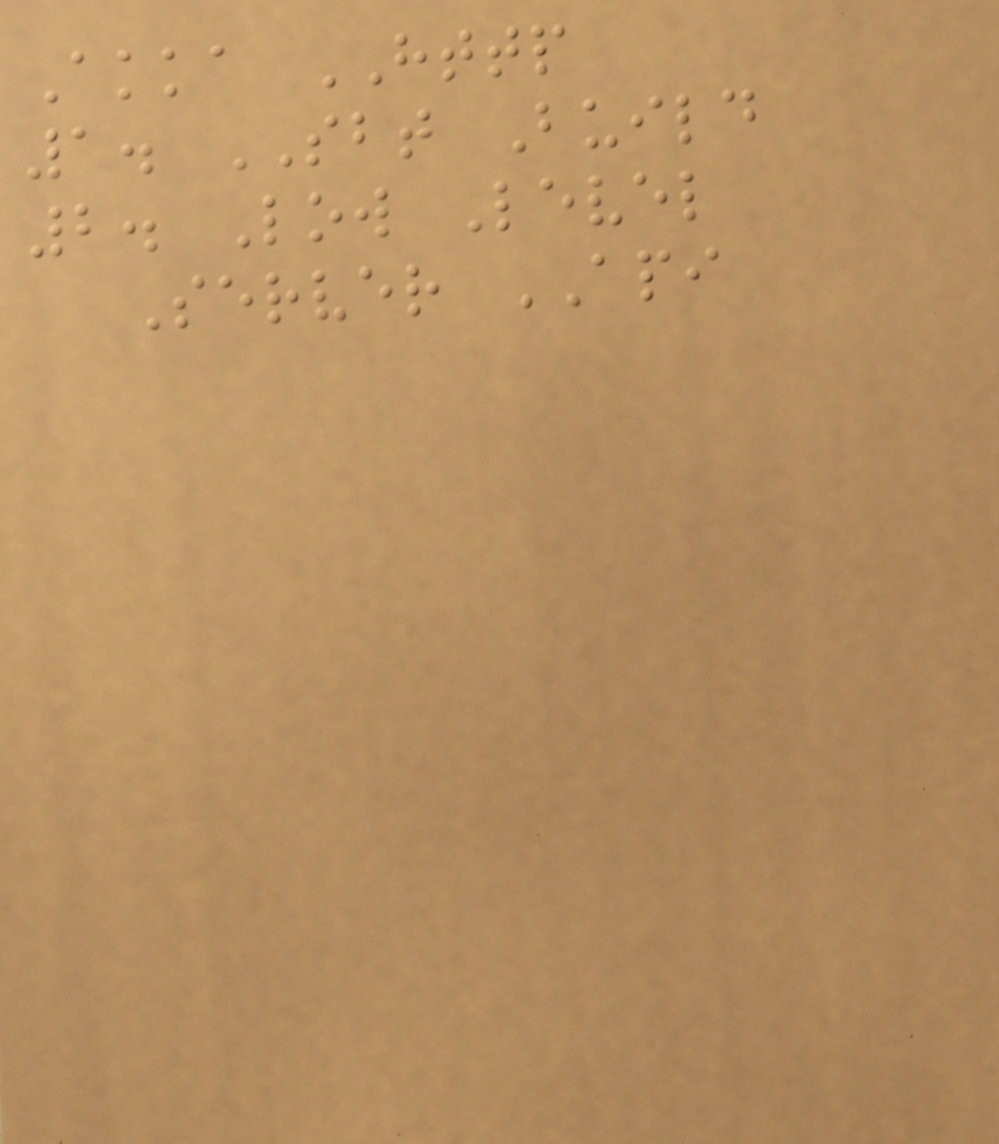Akka HTTP
1. SBT Build
2. Low Level
Server API
